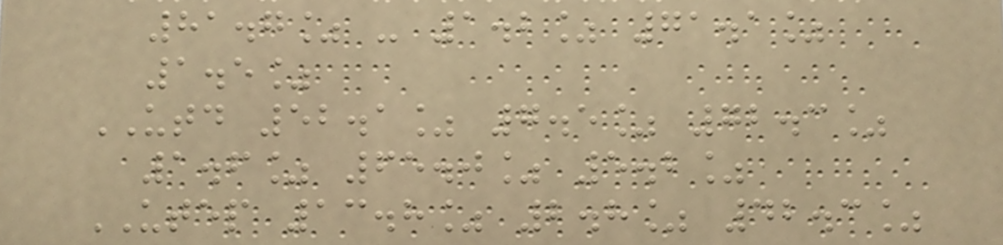81.7% - 1.2% 71.1%
1.5%
UTD 52.1% 7.5% 72.3%
1.6% 65.0% 5.2%
UTEP 13.8% 2.8% 42.3%
